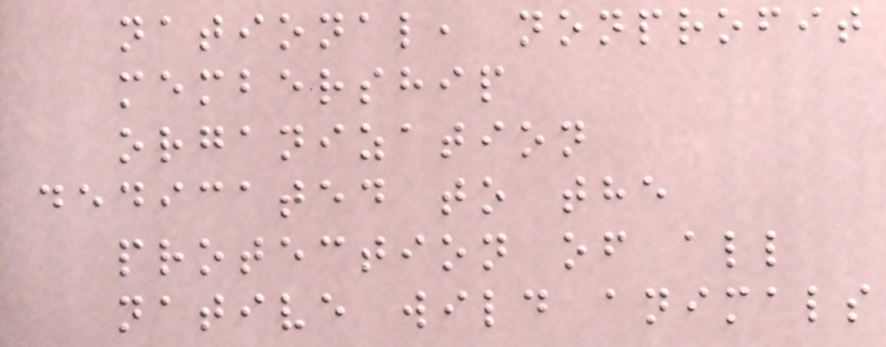national, nonprofit
membership
organization
dedicated to the
protection of all
native wild animals
